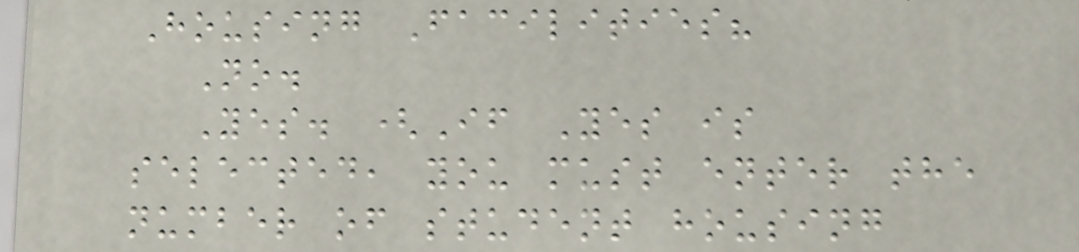Housing Facilities?
No.
Yes. (If Yes is
selected, you must enter the
number of student housing
